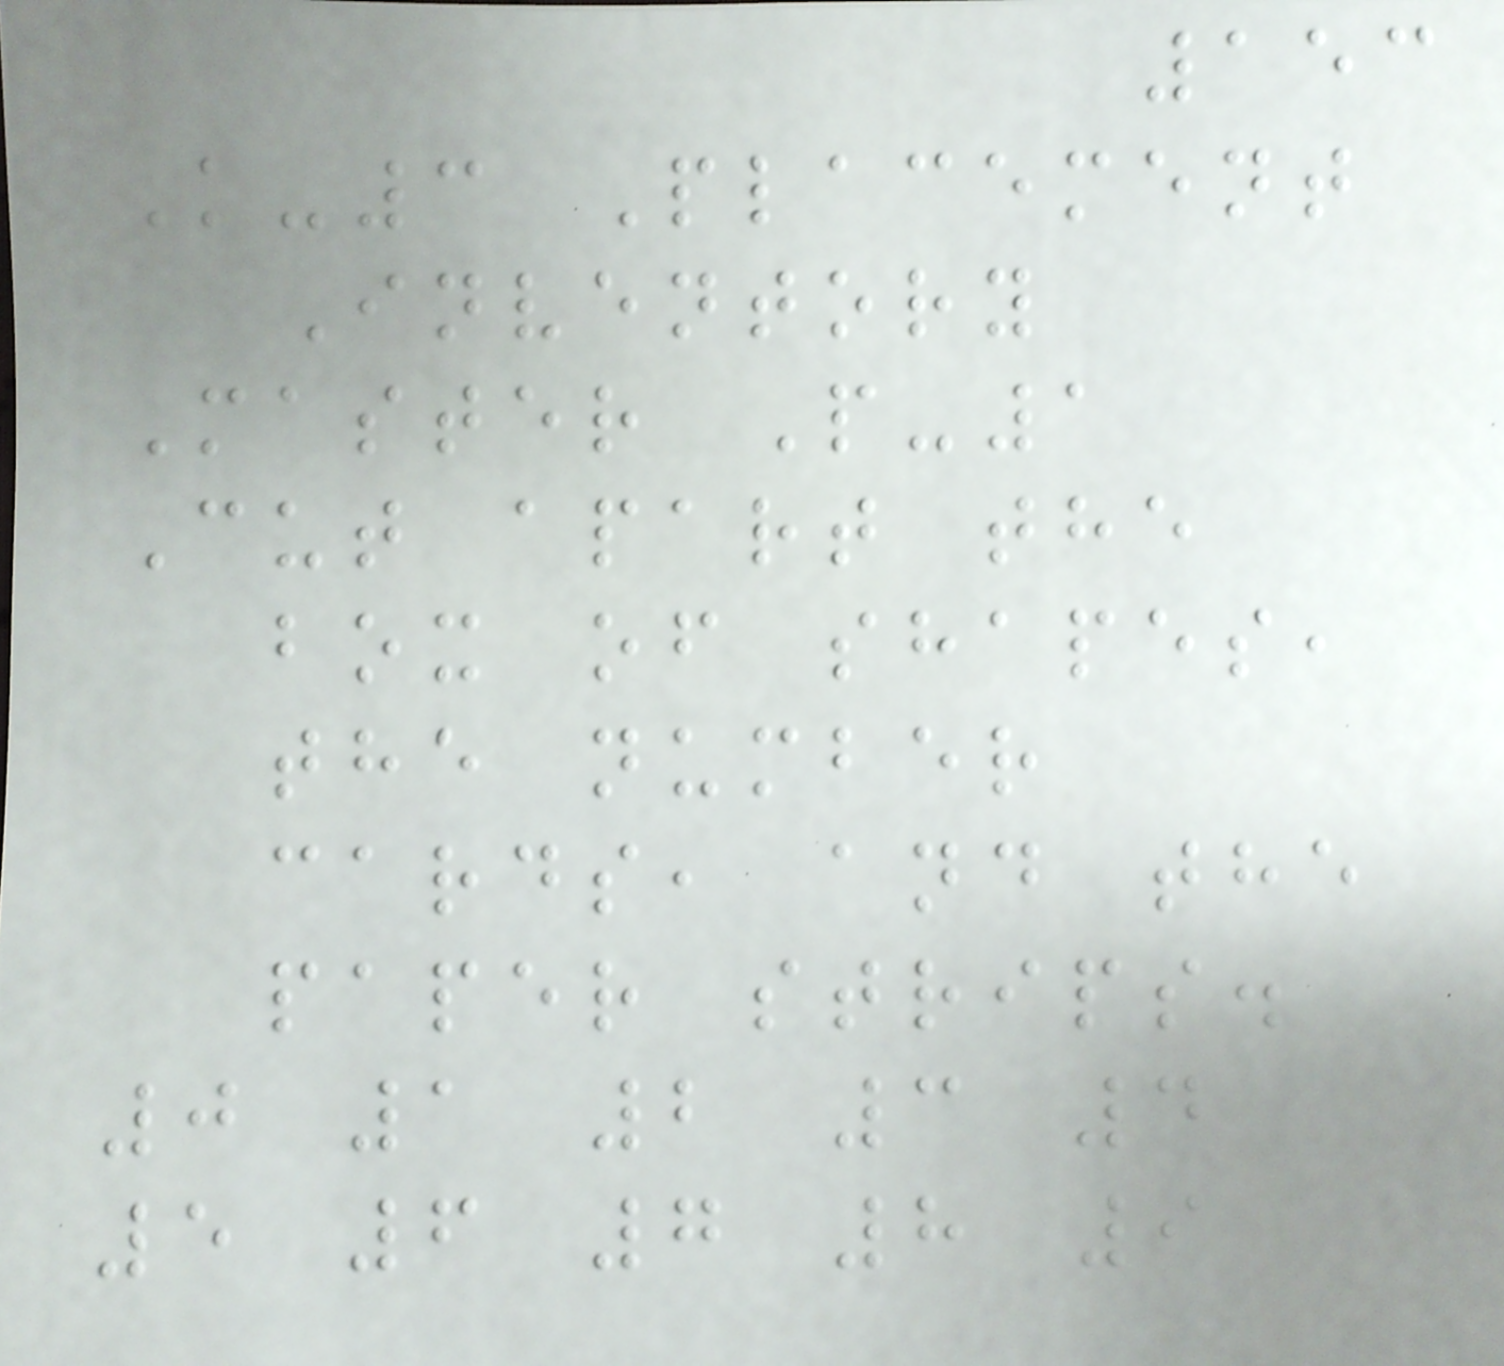153
K-3 Placement
Inventory
Master P-1
Cut apart the
box of shapes,
the number
cards, and the
paper strips.
0 1 2 3 4
5 6 7 8 9
